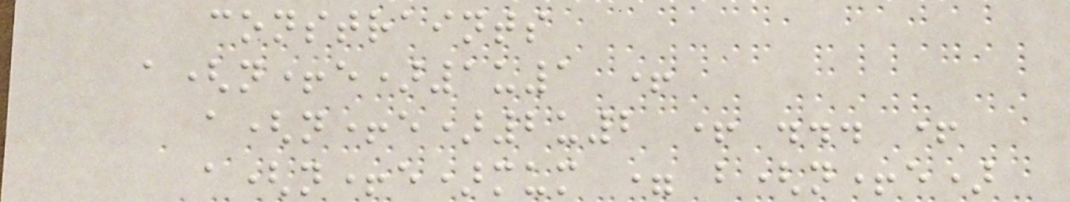constraints
a(n+e)1u1 +
a(n+e)2u2 + ... +
a(n+e)mum = b(n+e)
